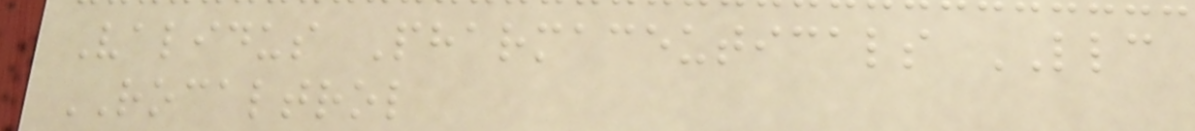Validus Pharmaceuticals LLC
ROCALTROL
